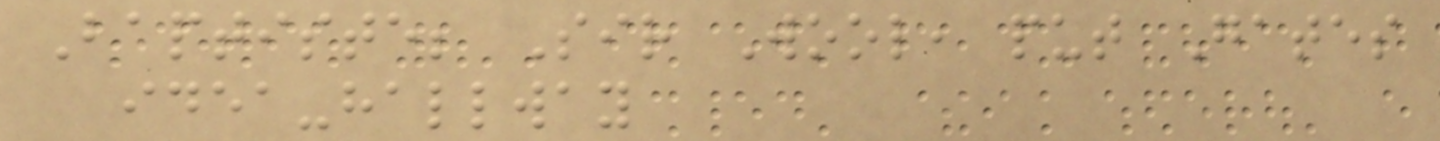Baptiste; Sir Wool, put Gates
idea-hallway
